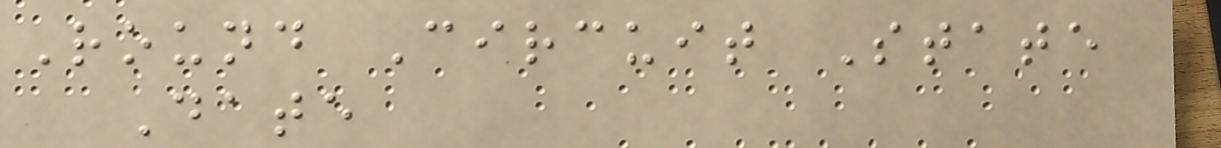Round Circuit State
Date
